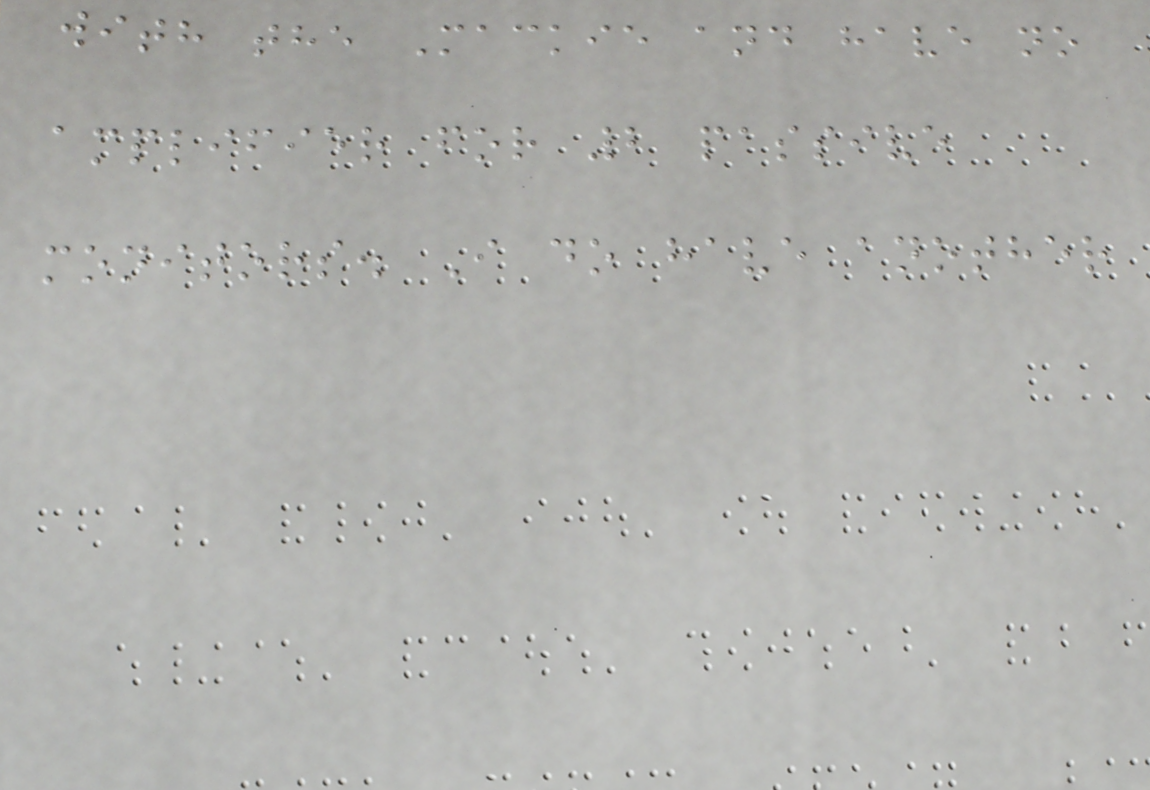with the Mackie and have no
amplifier for 2 passive
monitors. I do have another
